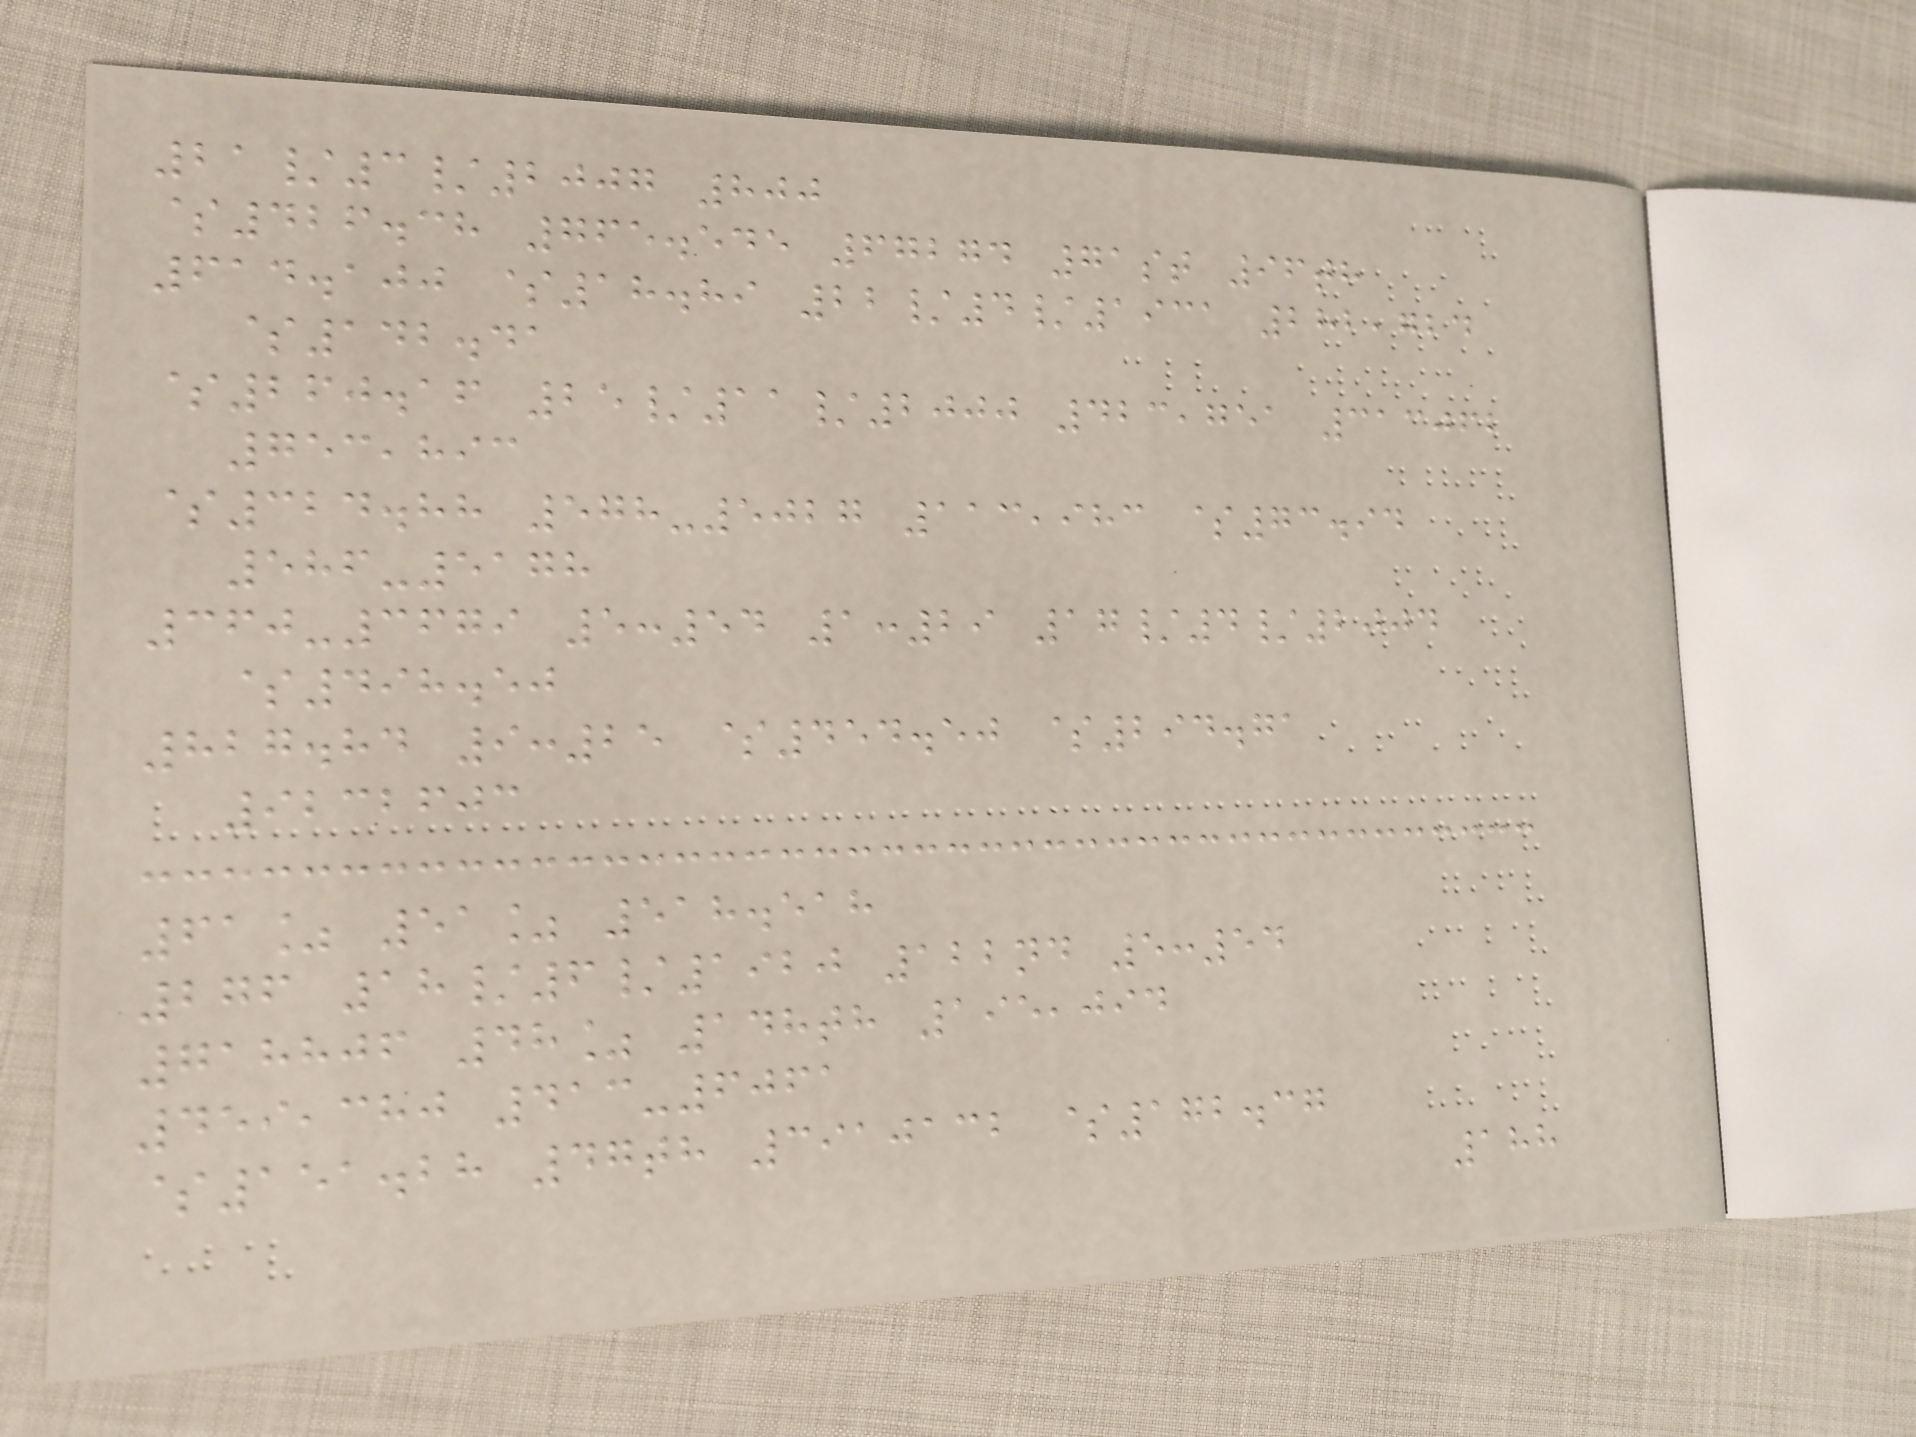21/3/2007 800
$426.38 765.545 67274 71st 96th
614.100 $18.89 22/4/1931 282,724
$142.41
$260.16 25/11/2000 423,751 313062
753,893
$324.88 578-5027 113,983 $73.94
586-5178
360-3679 5:54 1:29 17/4/2004
$498.50
827.84 9:25 $454.50 $294.71
9232603
61% 51% 518.518
276 18/6/1920 122nd 5:54
718806 48% 148th 195,094
459,380 413-6061
$151.28 47th 3910132 $172.37
188
